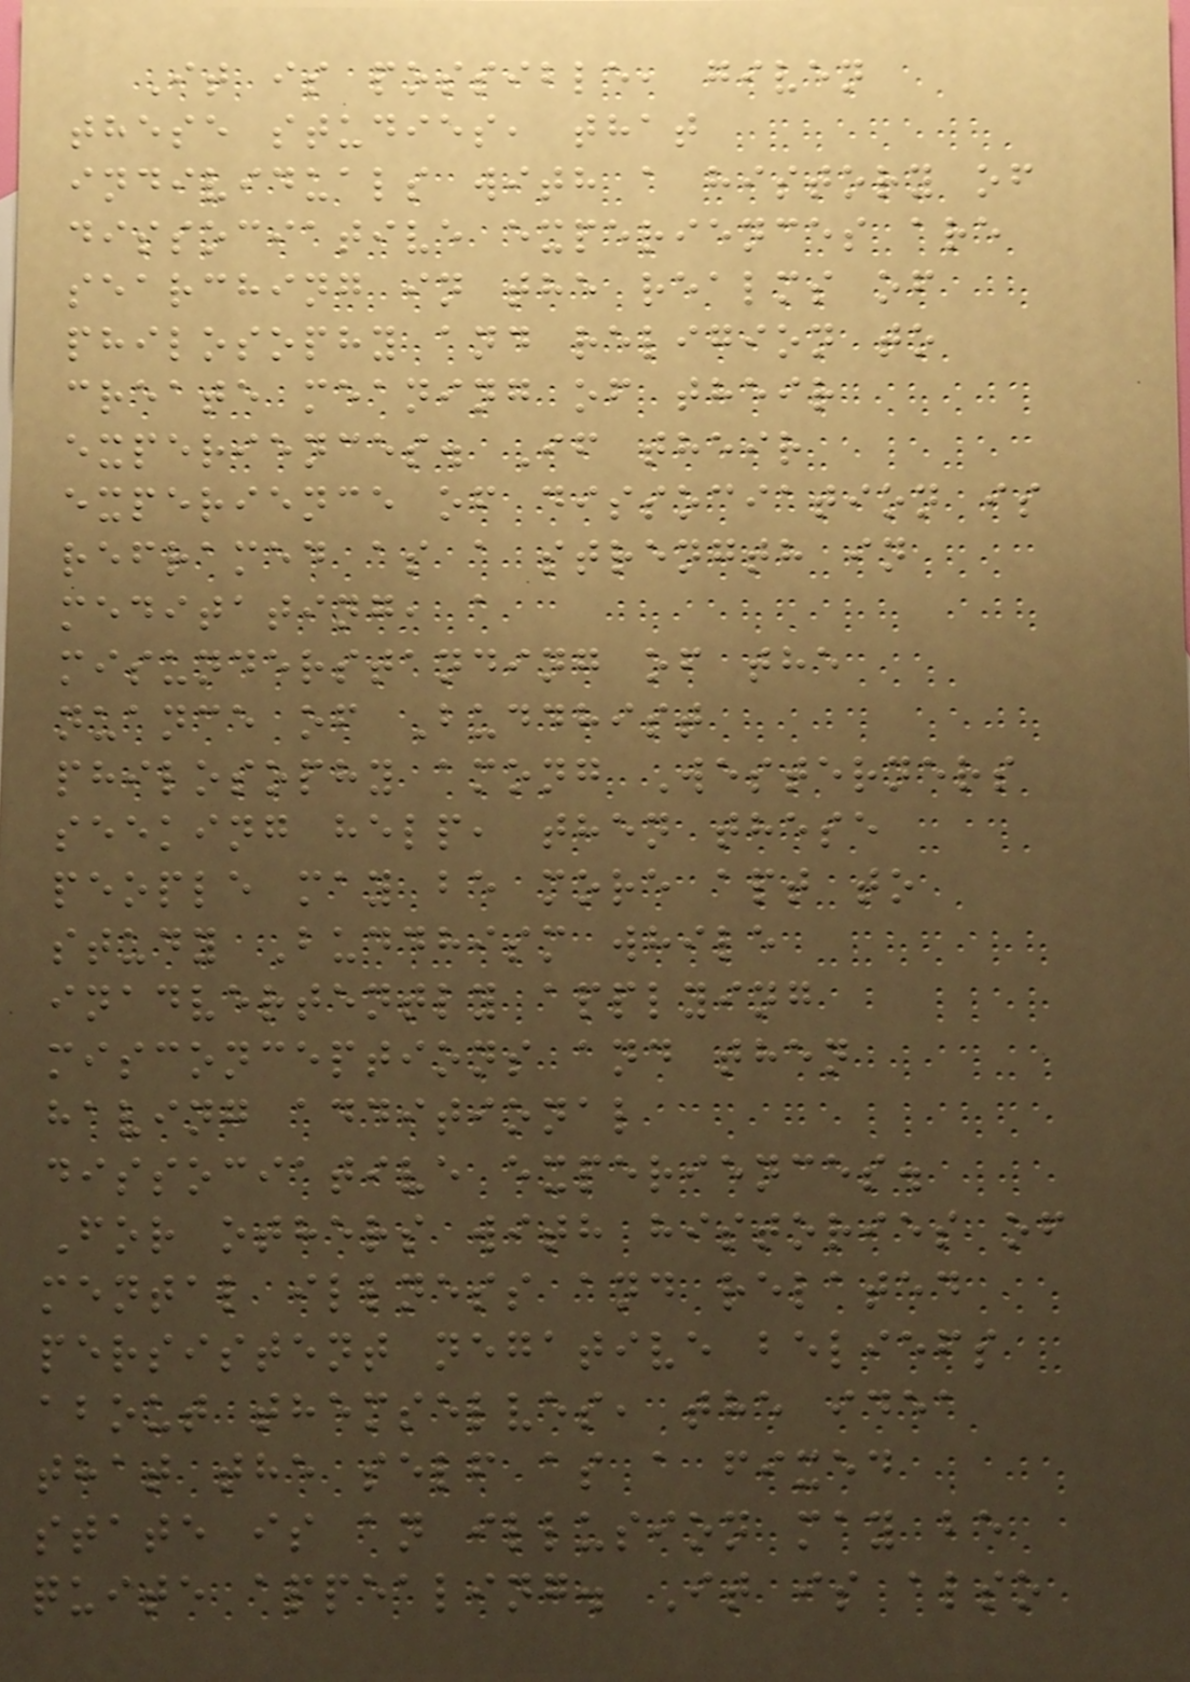It is possible, given
these studies, that
individuals with a history of
dissociative experiences are
searching in the realms of
philosophy and religion to
create meaning of their
experiences. If their
experience of dissociation is
reframed as a strength in
meditating, a
misunderstanding of the
nuance of Buddhist
philosophy among Westerners
seeking help, then these
people may be more apt to
study Buddhism while
inadvertently applying
misconceptions and then
having additional
dissociative experiences.
For others with histories of
mental illness and related
persistent negative beliefs
about themselves, the idea
that the self as a fixed
state is an illusion may be
quite appealing. It is also
